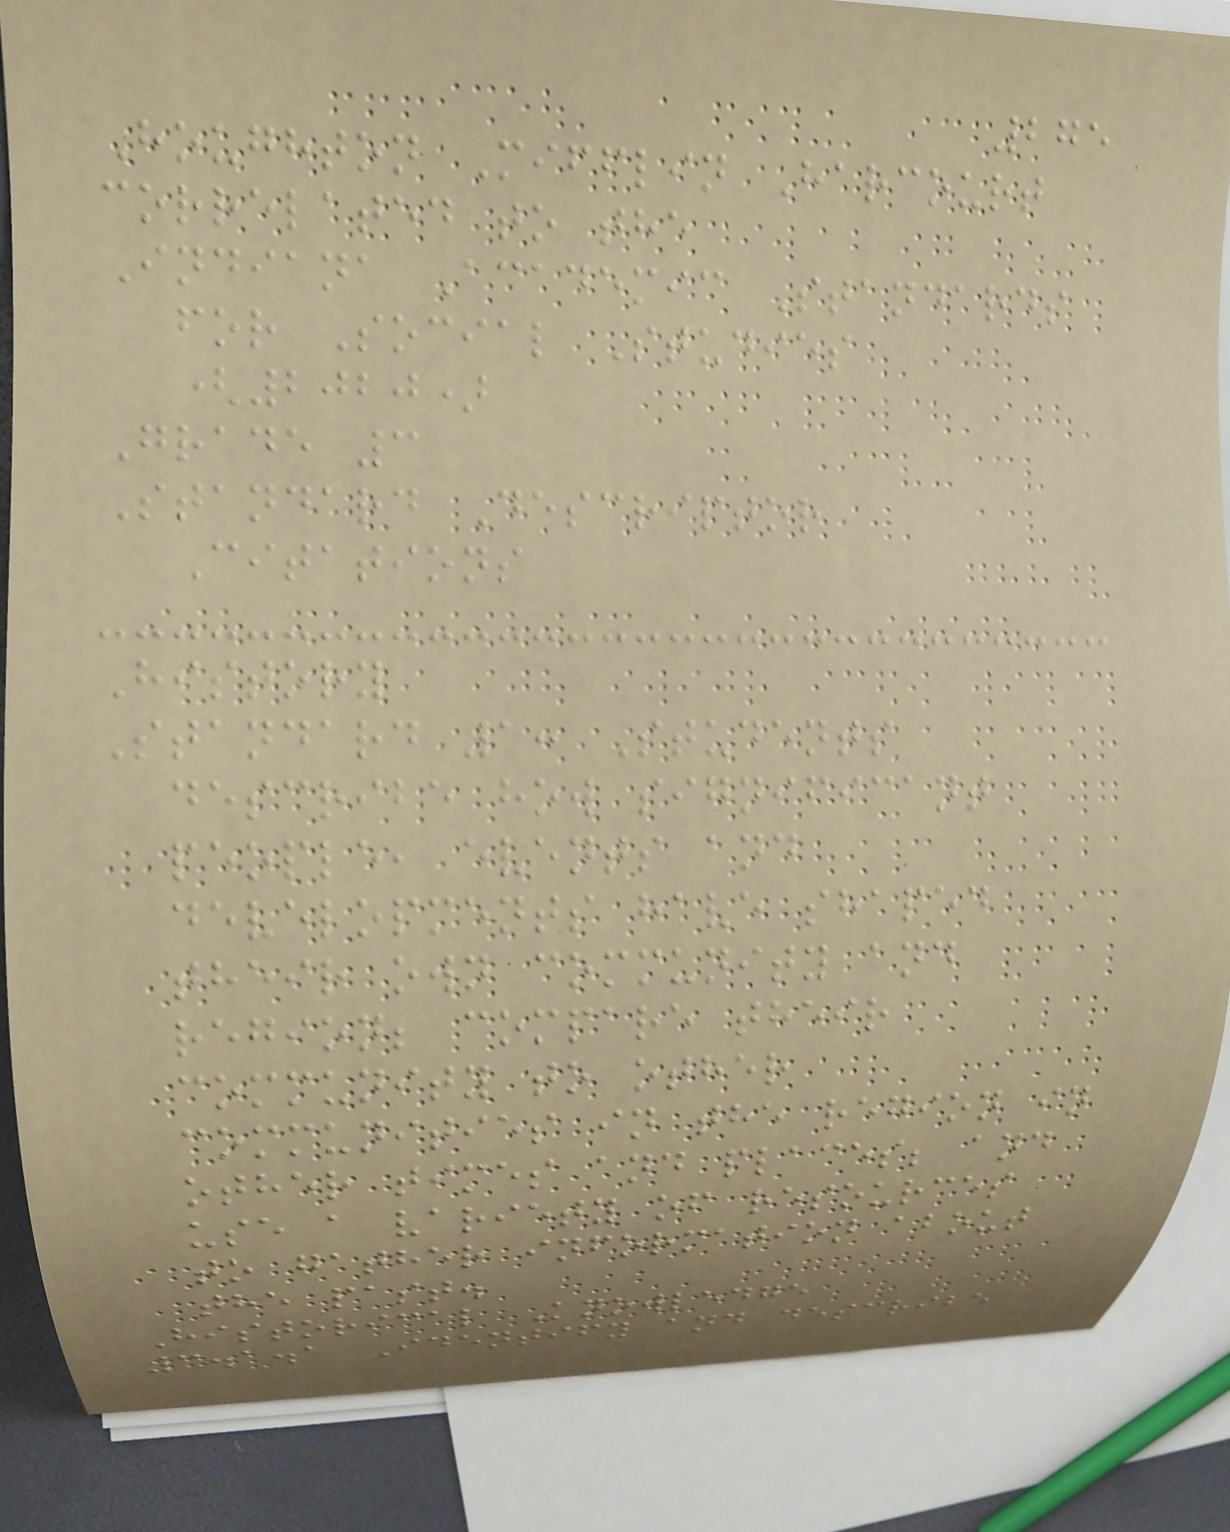275
Houghton Mifflin Harcourt
correlated to the
Indiana Academic Standards
for Social Studies
(2020)
Grade 3
Standard Descriptor
Citations
History
Standard 1: Students
describe how significant
people, events and
developments have shaped
their own community and
region; compare their
community to other
communities in the region in
other times and places; and
use a variety of resources
to gather information about
the past.
Historical Knowledge
3.1.1 Identify and describe
